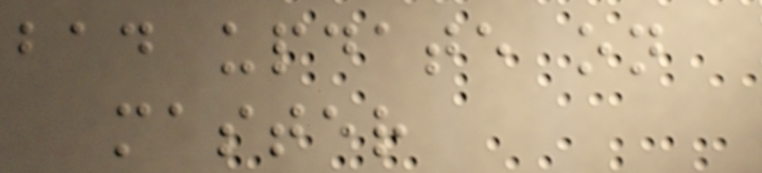bad update on
master
